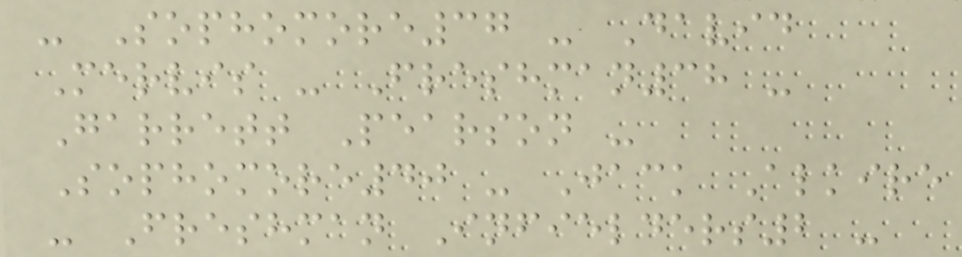- Sophomore37 - David
Mervis - Freshman38 -
Garrett Pearson -
Sophomore40 - Jack Alkire
- Freshman Infielders2 -
